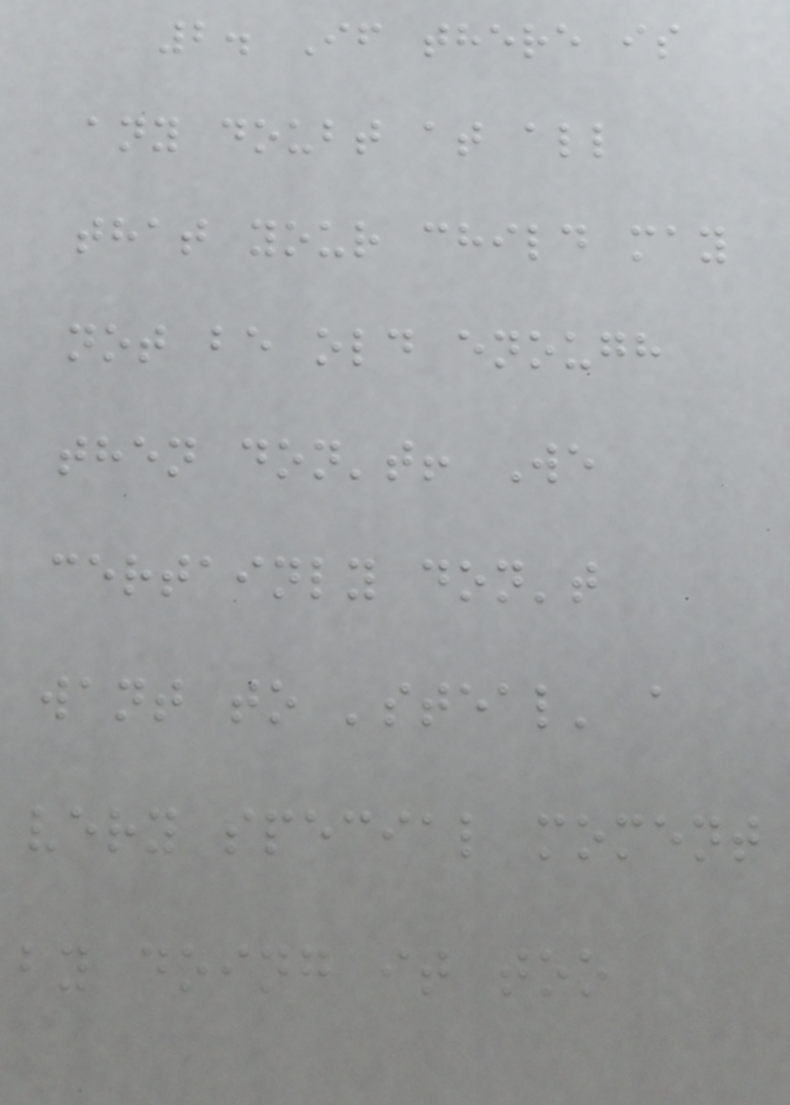2. If there is
any doubt at all
that your child may
not be old enough
then don't! We
certainly don't
want to 'steal' a
very special moment
by doing it too
